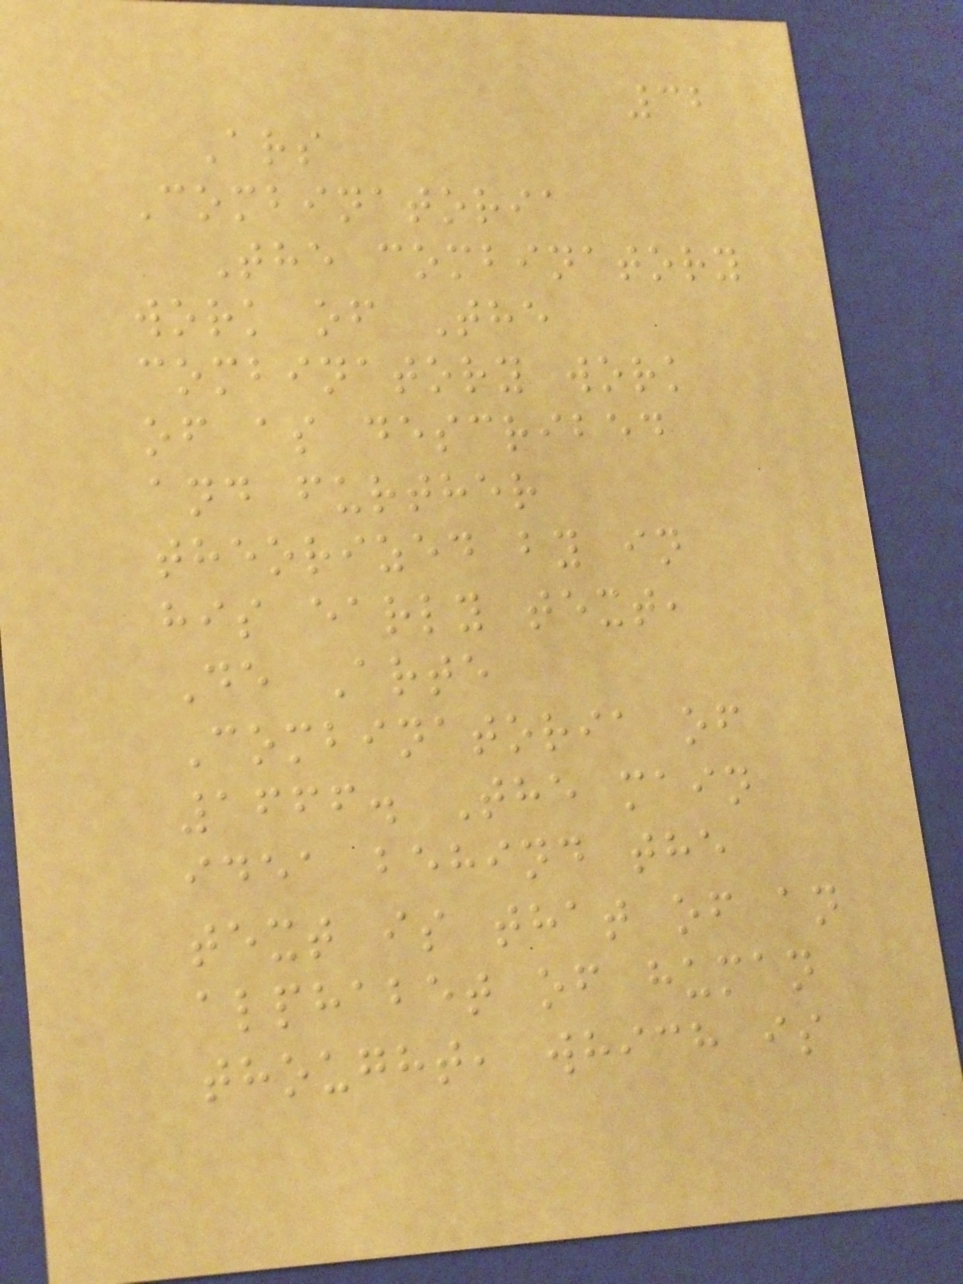32
Ars
Combinatoria
The combinatory
work of The
combinatory work
of as described
and further
theorized by in
his early text,
De Arte
Combinatoria of
1666. The main
idea behind the
text is that of an
alphabet of human
thought, which is
